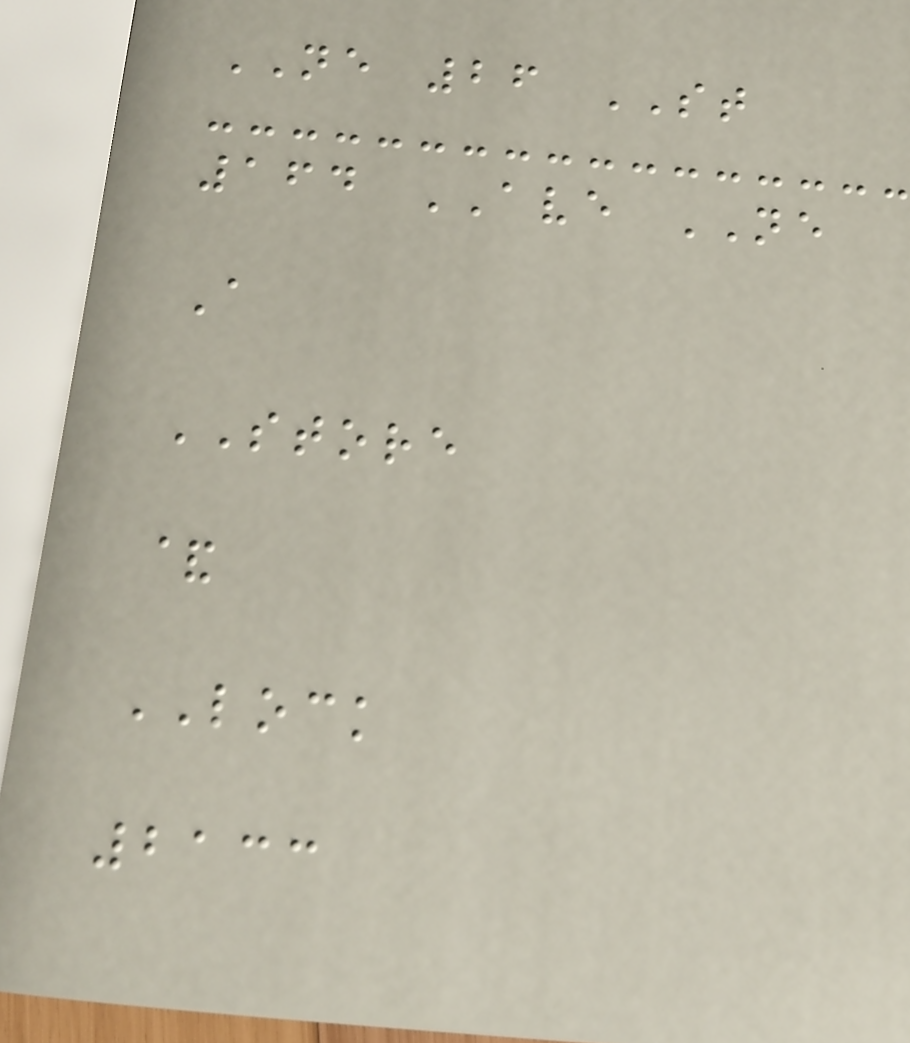NE 26 ST
164 AVE NE
A
STORE
&
LOCK
2133
